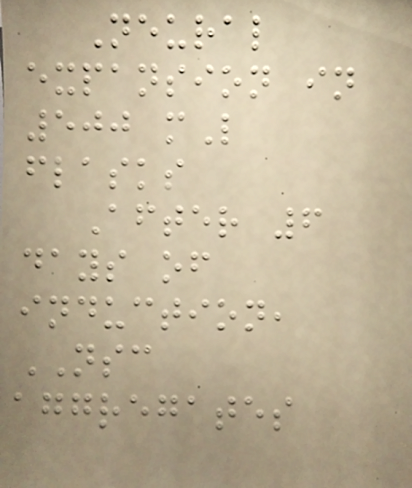Neural
expansion in
500 mL
flasks
After 6
days of
induction,
NSC
aggregates
